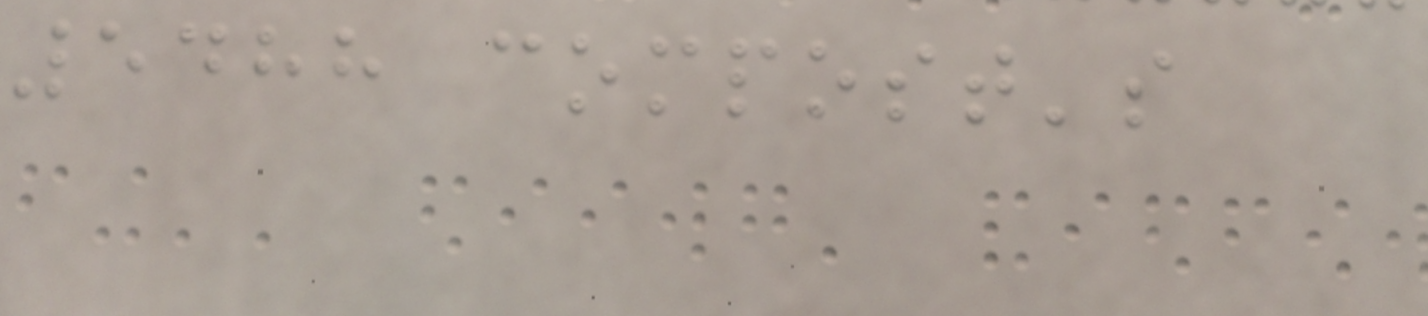5488 compost's
